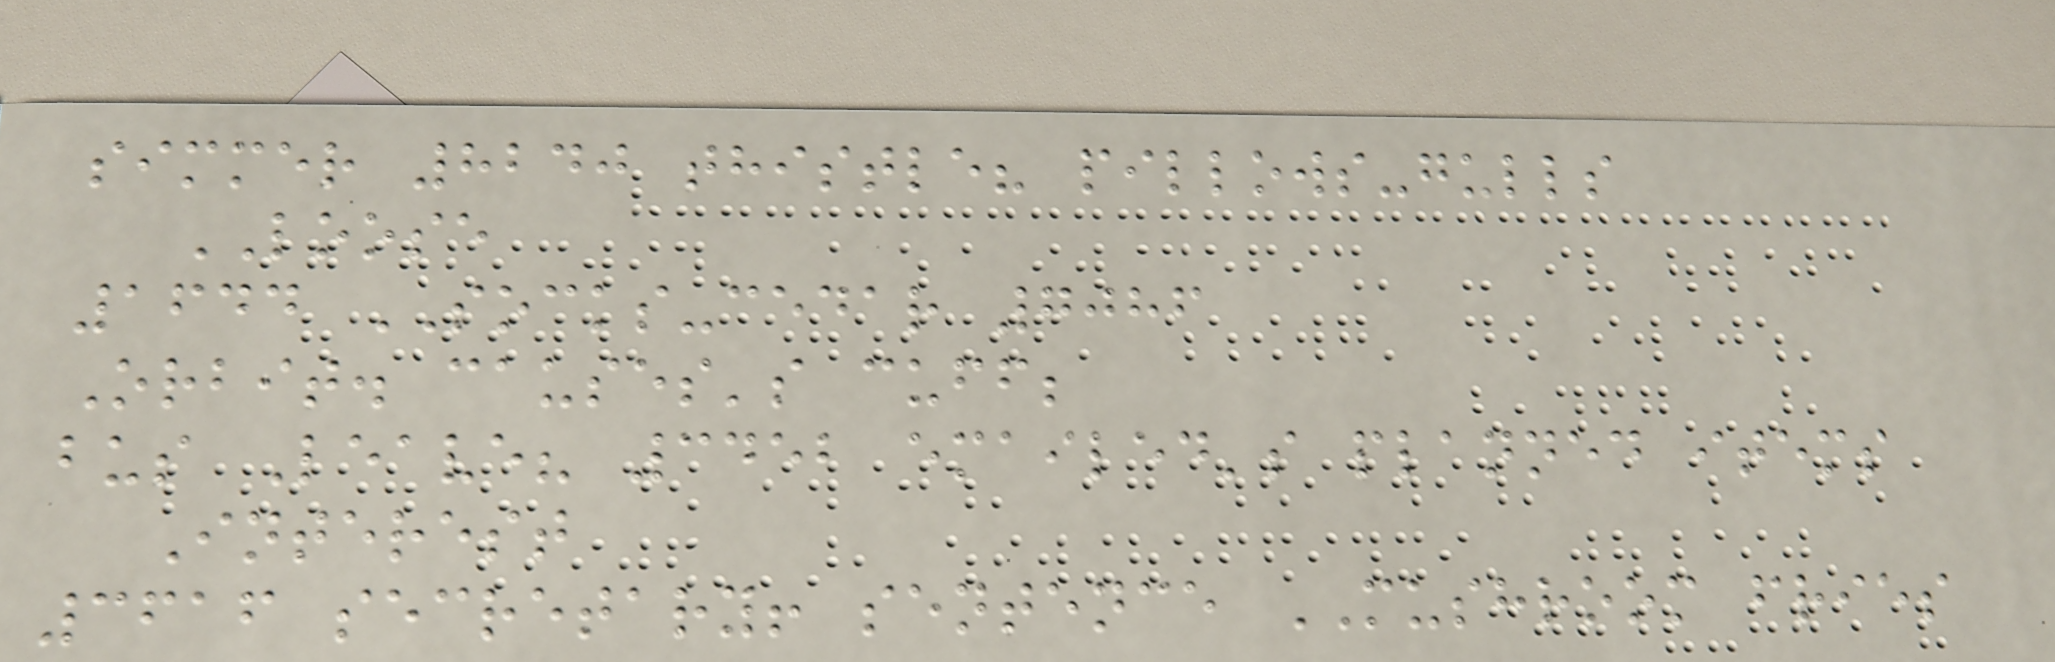simmer 8240 thistle? pillows-gulls
LOOSE
1644 SOCKS-cedar 7086
Orbit. causes's cuff;
bus Leave? 3452 emailed's planned items
Interest
3616 secretary! sentence MUSHROOM fries
